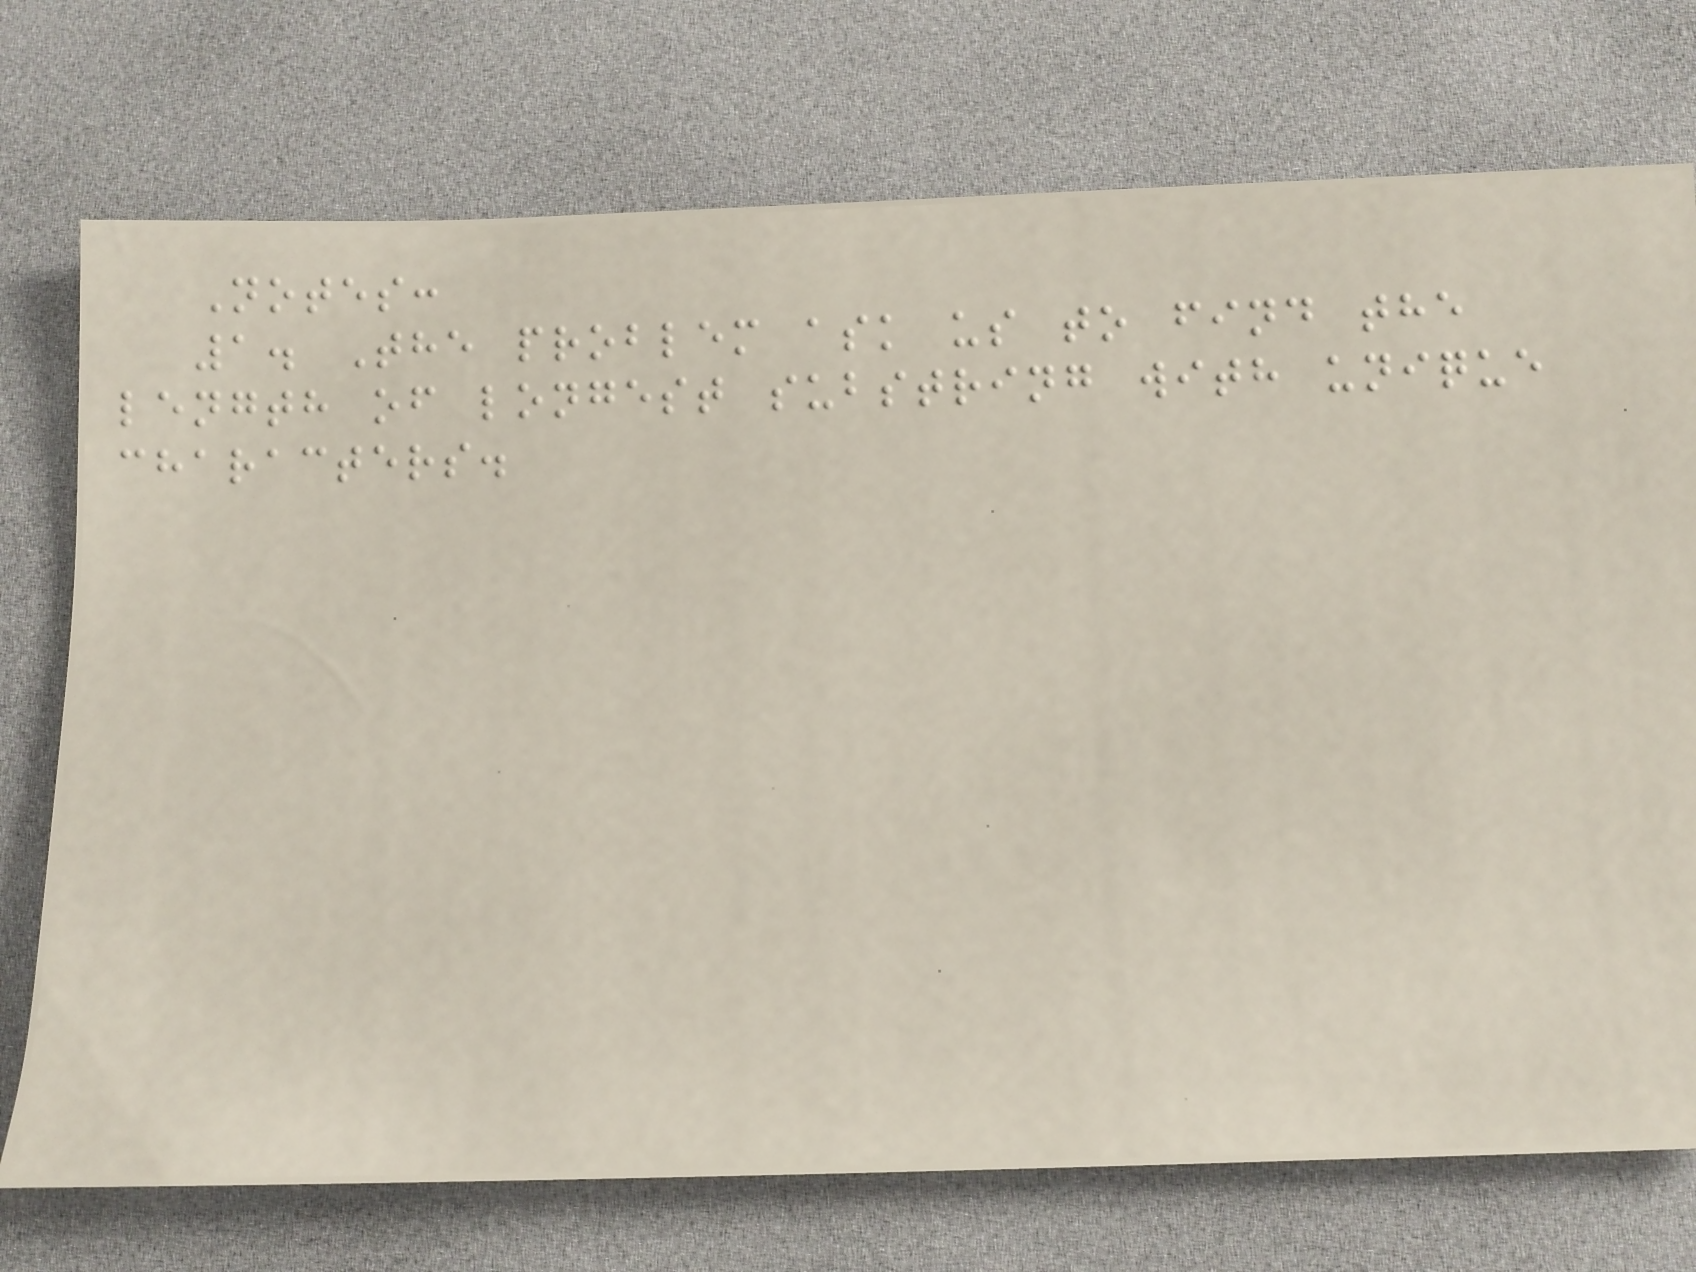Notes:
1. The problem ask us to find the
length of longest substring with unique
characters.
